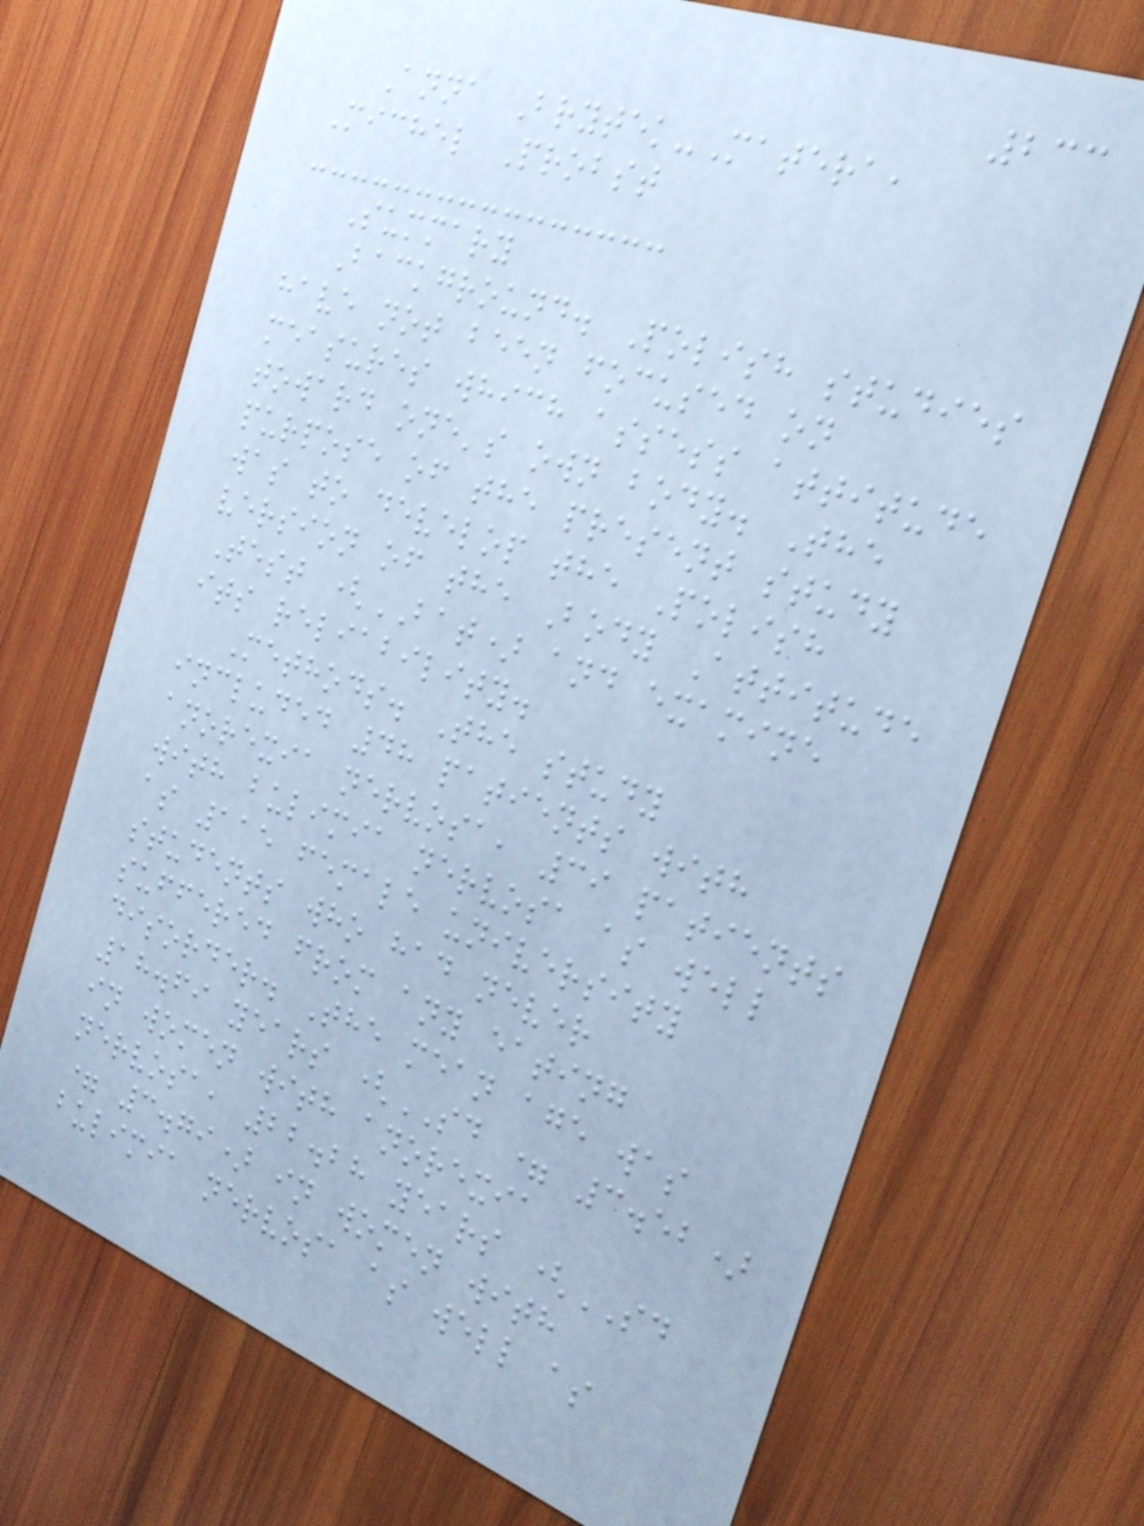233
Anna Brytek-Matera,
Michel Probst
Summary
Background. Polish studies
have not been focused on
measures which assess attitude
toward one's own body. The
purpose of the present study
was to develop the Polish
version of the Body Attitude
Test (BAT) and examine
its reliability.
Methods. The study
included 48 patients with
anorexia nervosa, 39 patients
with bulimia nervosa as well
as 115 female university
students who had never
suffered from any eating
disorder. The mean age was
18.69 years (SD = 3.52)
in women with anorexia
nervosa, 22.28 years (SD
= 3.79) in women with
bulimia nervosa as well as
